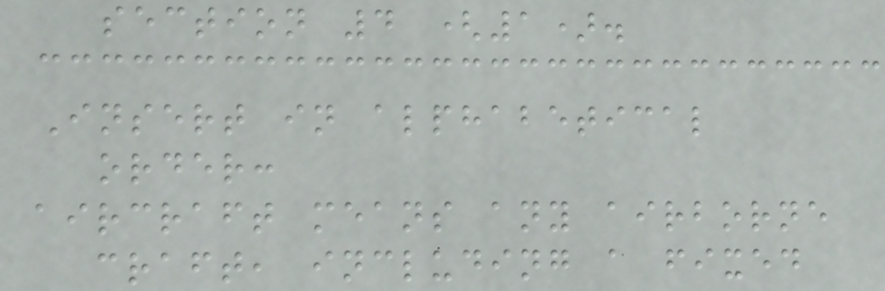section 4 (1).
Insert in alphabetical
order:
aircraft means any airborne
craft, including a fixed
